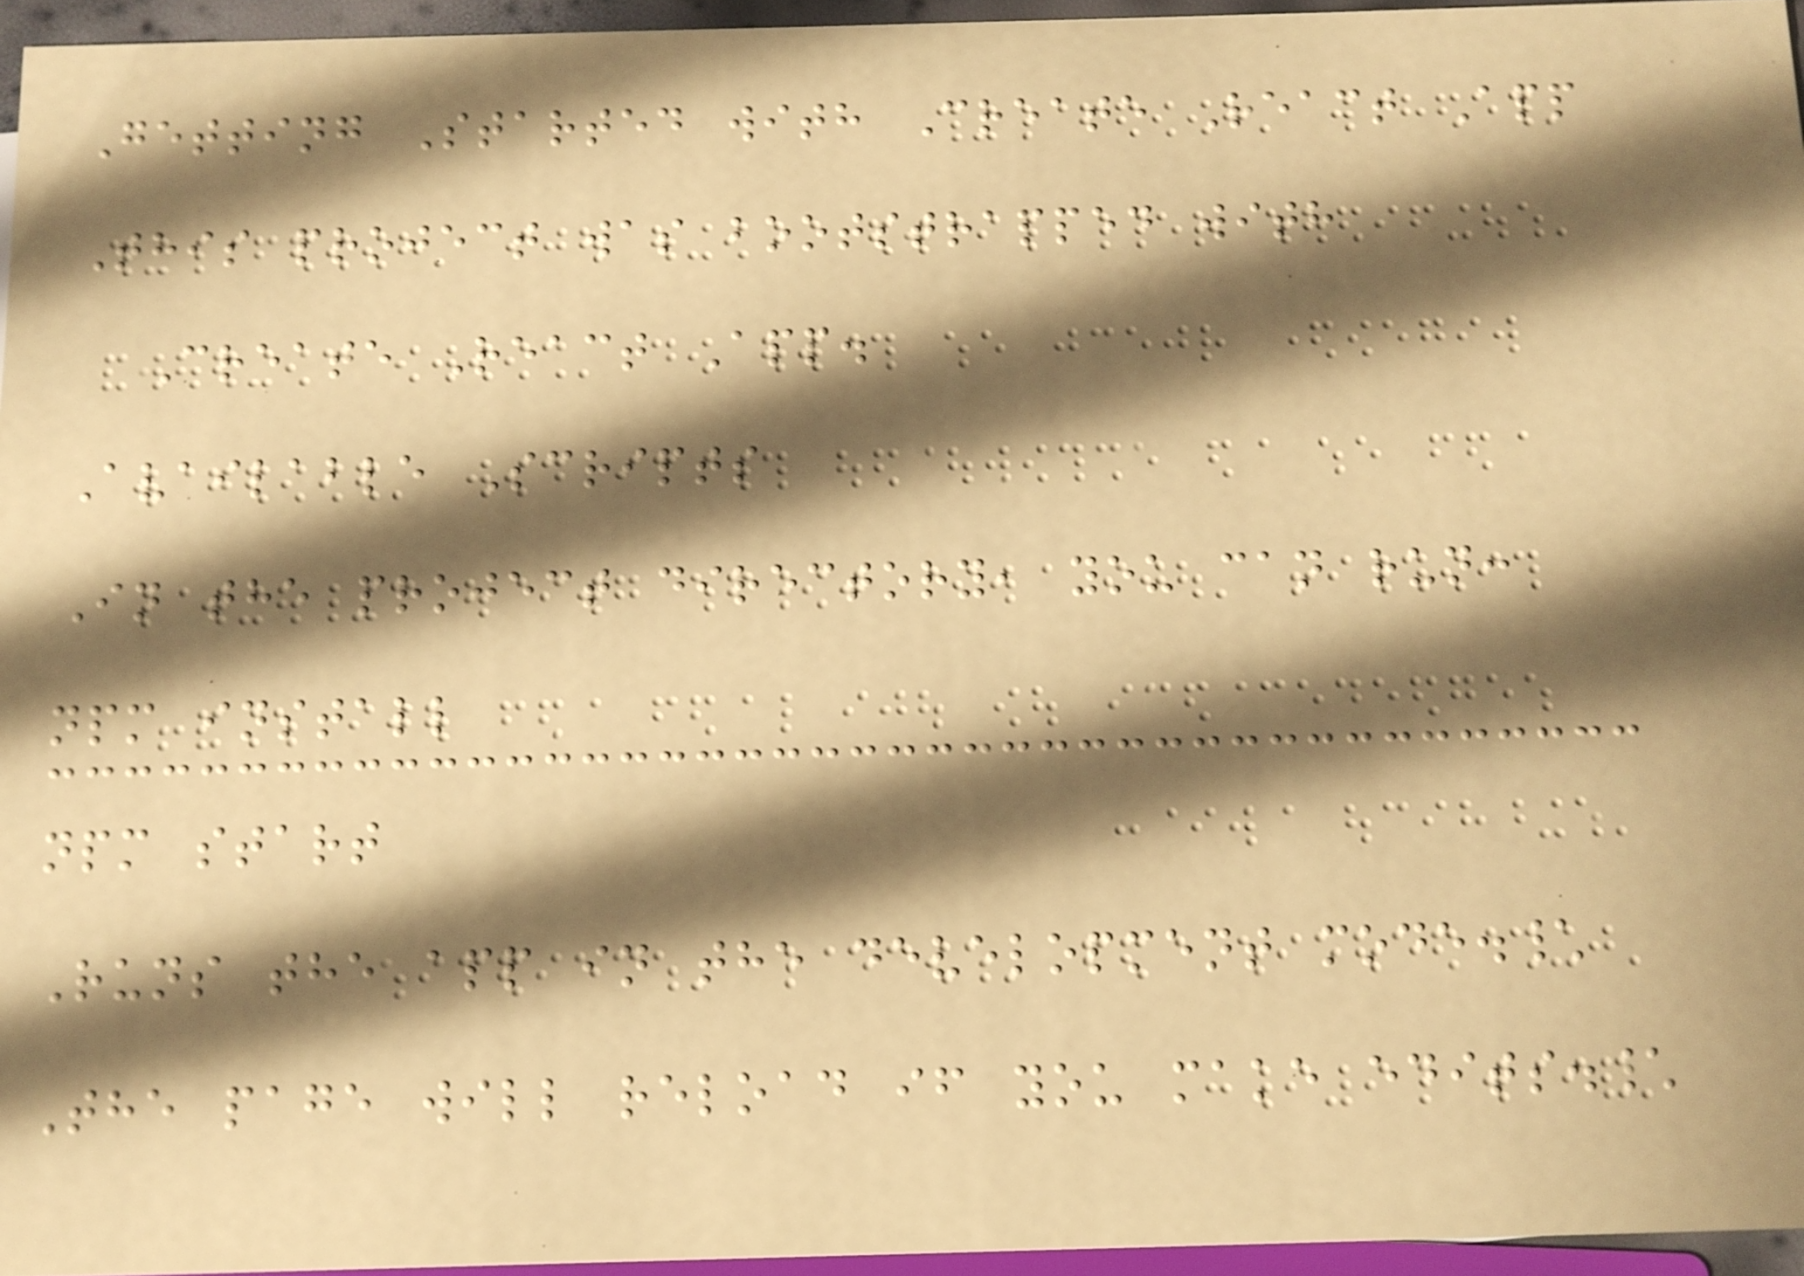Getting Started with Create React App
This project was bootstrapped with
Create React App.
Available Scripts
In the project directory, you can run:
npm install
npm start
Runs the app in the development mode.\
The page will reload if you make edits.\
